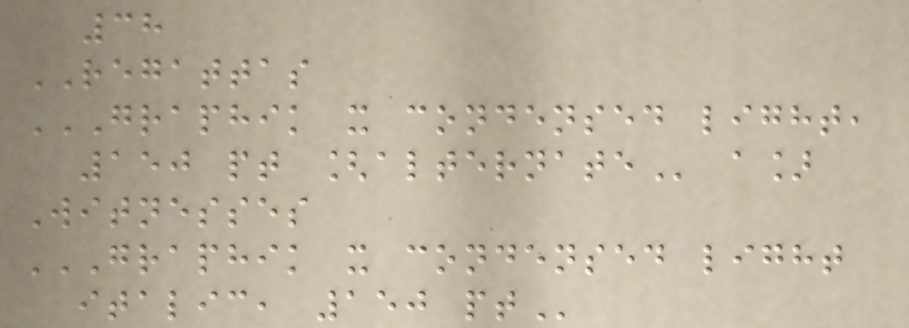38
REGATTAS
GRAPHIK X CONDENSED LIGHT,
150 PT [ALTERNATE a]
Witnesses
GRAPHIK X CONDENSED LIGHT
ITALIC, 150 PT
